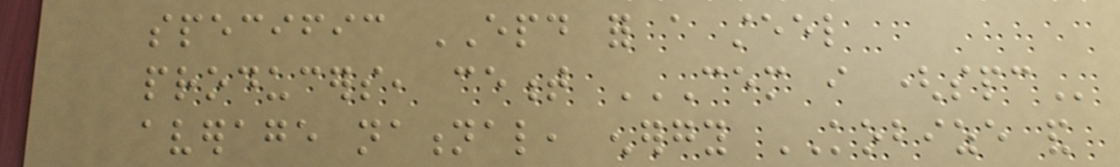specific EPD for a steel
producers, cement CEM I (SPC
average national, energy KOBIZE and
